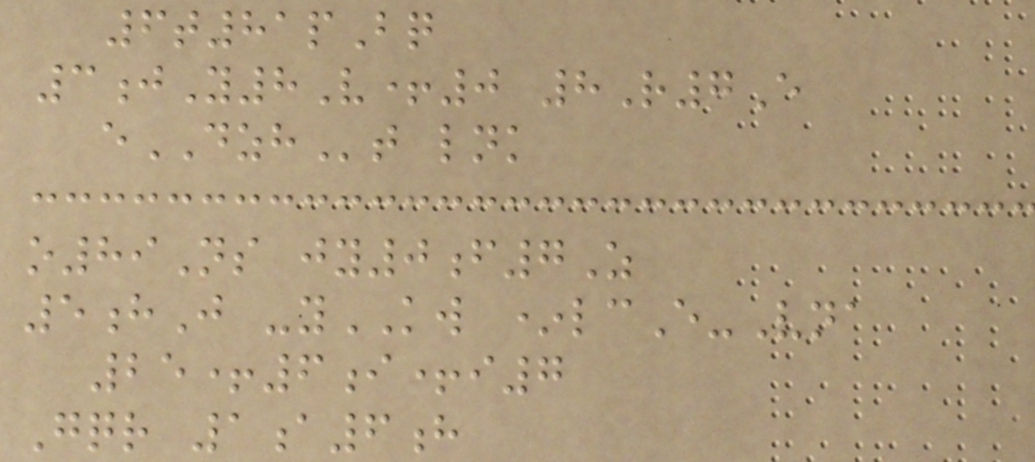6t81pBq
3jY8V+0 8R7E
eDZHt lnk
o89Ns jy0f7Z
5hJ -yKW *lcE-Vna
25+6i+i7
Gqr 1a6h
